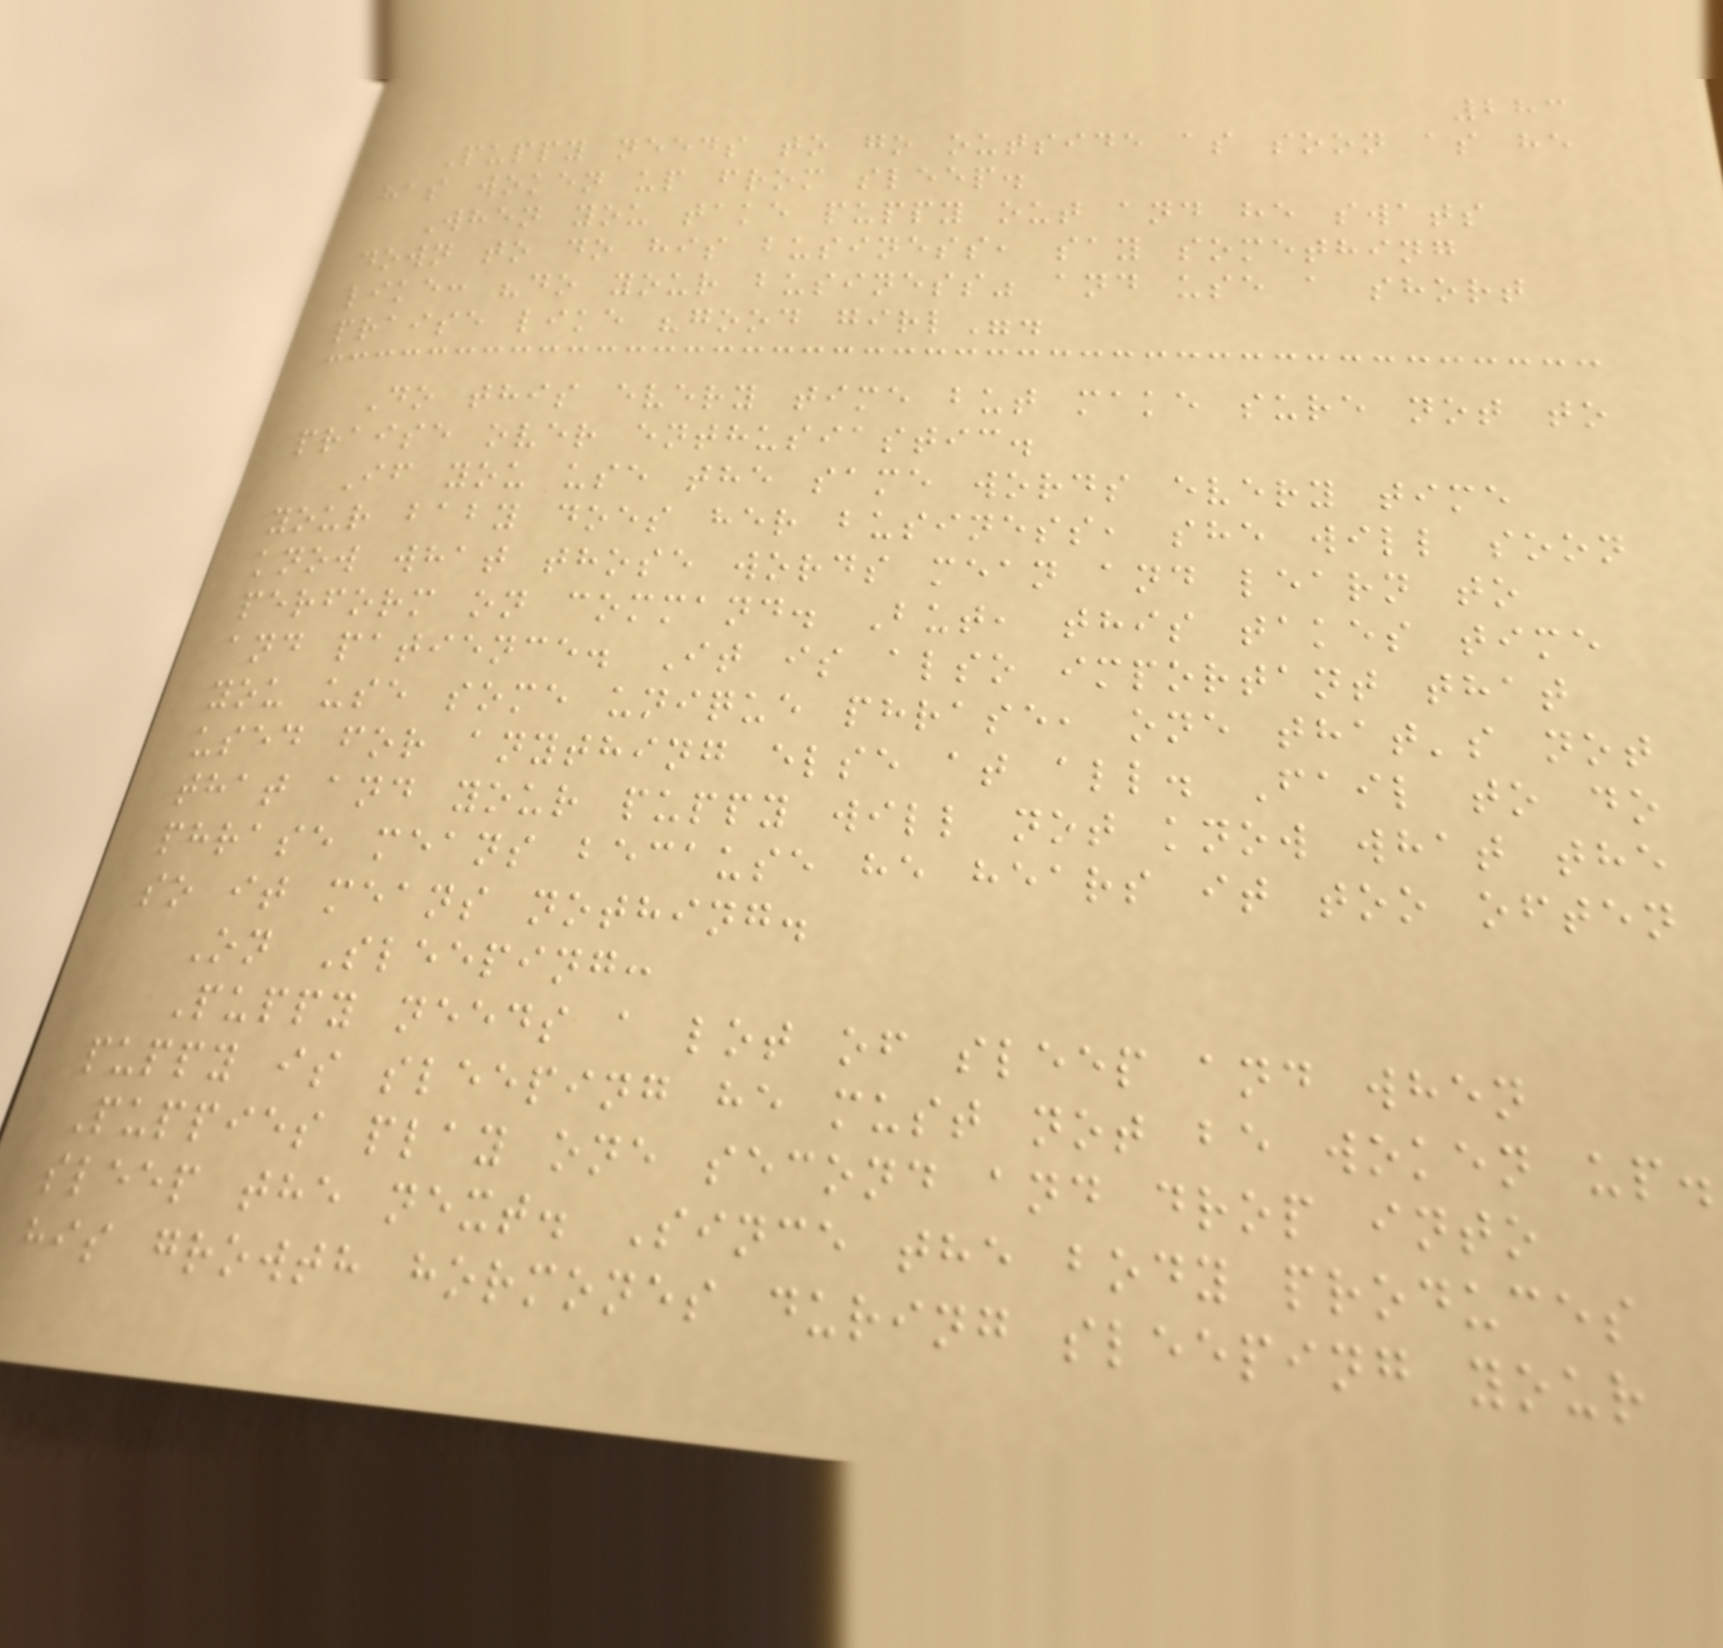283
Puppy needs to go outside as soon as he
has woken up from sleep.
When you take puppy out and he swats
down to do his business, say something
like: "do your business" and use a short
praise like "good girl".
Do this every time but make sure not to
praise over enthusiastic.
If you use the same words every time
your baby does her business, she will soon
know what those words mean and learn to
perform on command. But, this takes time
and patience. It is also important that
you use some unique phrase, one that's not
used for anything else at all. Fail to do
that and your puppy will not know what the
phrase means because he hears it too often
so it means nothing.
On Sleeping:
Puppy needs a lot of sleep and when
puppy is sleeping he must not be woken up.
Puppies play one second and drop into
sleep the next. Since the body produces
his growth hormones during sleeping your
